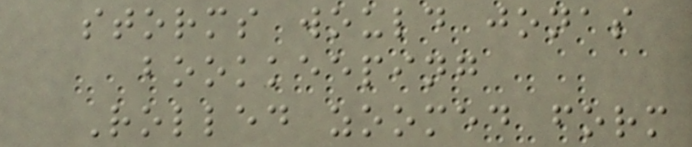storms would jonas
bookkeeping
Rolled zoomed form
